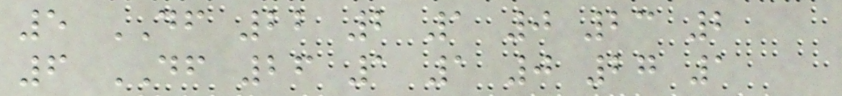5 DF 22 2 1 0 23 2
6 DF 26 1 1 0 27 1
